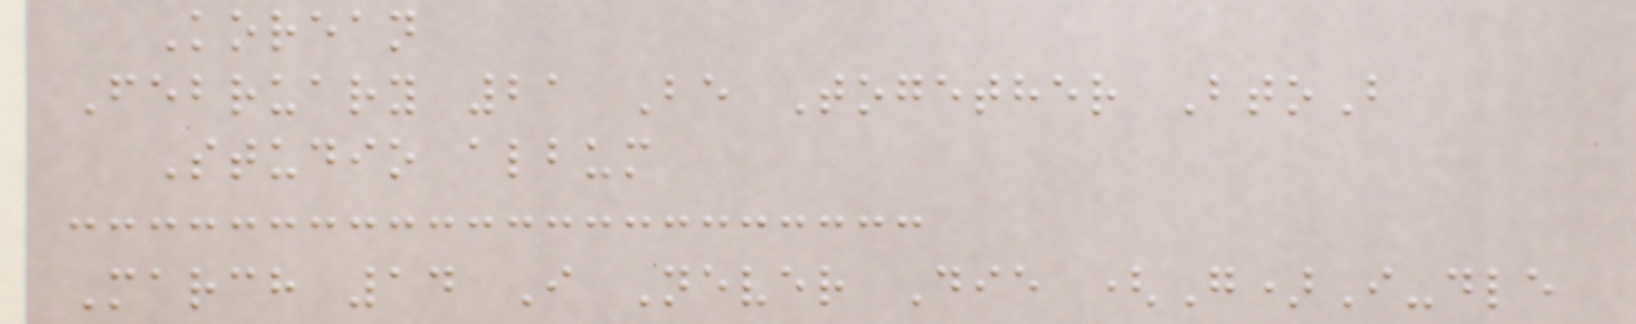Korean
February 21 Be Together BtoB
Studio album
March 14 I Never Die (G)I-dle
